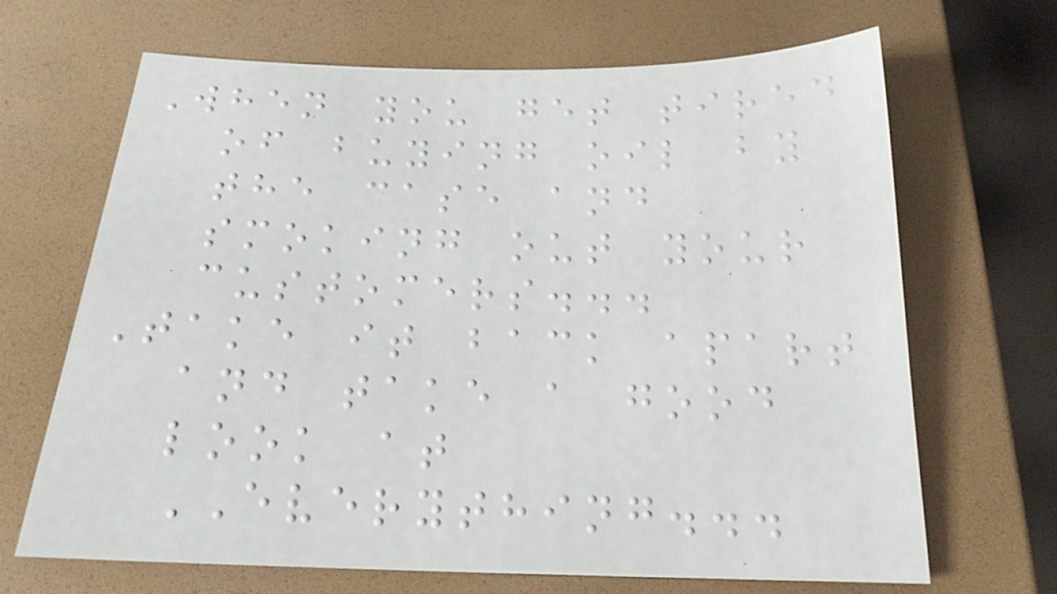When you get tired
of buying oil by
the case and
smoking out your
customers...
Take it back apart
and take a good
look at
EVERYTHING...
